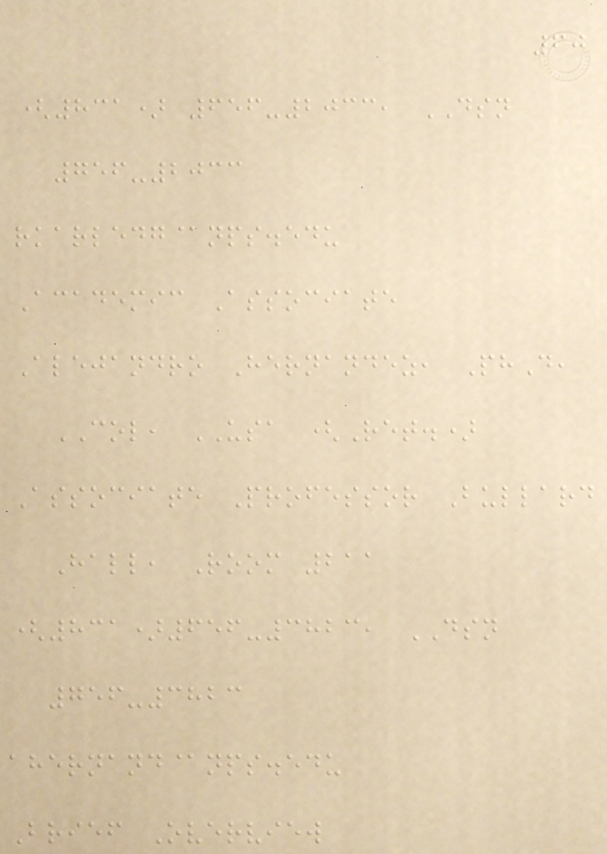60
(831) 656-2033, DSN
756-2033
rkarledg@nps.edu
Academic Associate
Alejandro Hernandez, PhD,
COL, USA (Ret.)
Associate Professor Bullard
Hall, Room 211
(831)656-3823, DSN
756-3823
ahernand@nps.edu
Brief Overview
